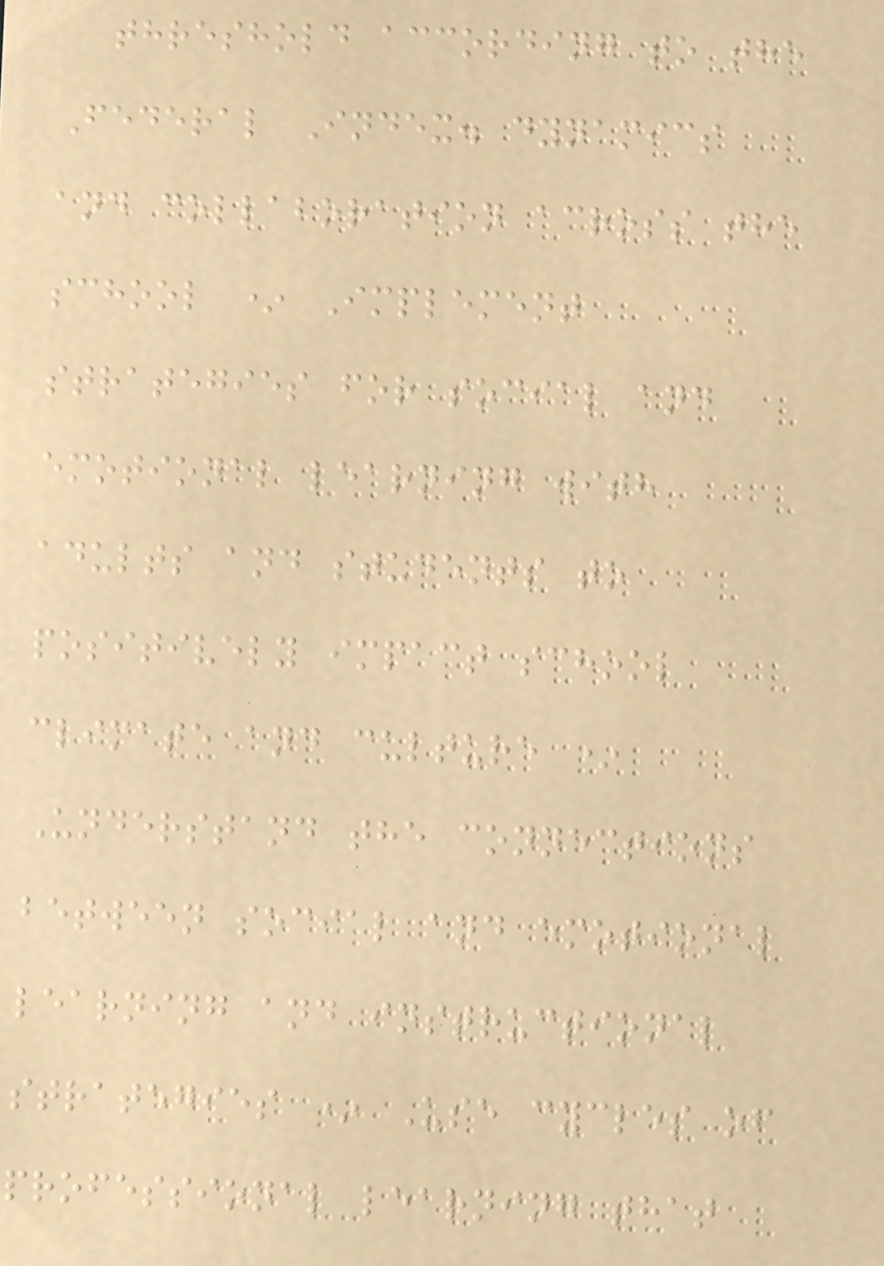threshold according to the
Federal Index. dynamics
and collaboration across the
school * Implement
strategies for social and
emotional learning with
adults and students to
positively impact school
climate and culture *
Understand the connections
between social and emotional
learning and instructional
strategies * Use cycles of
professional learning that
